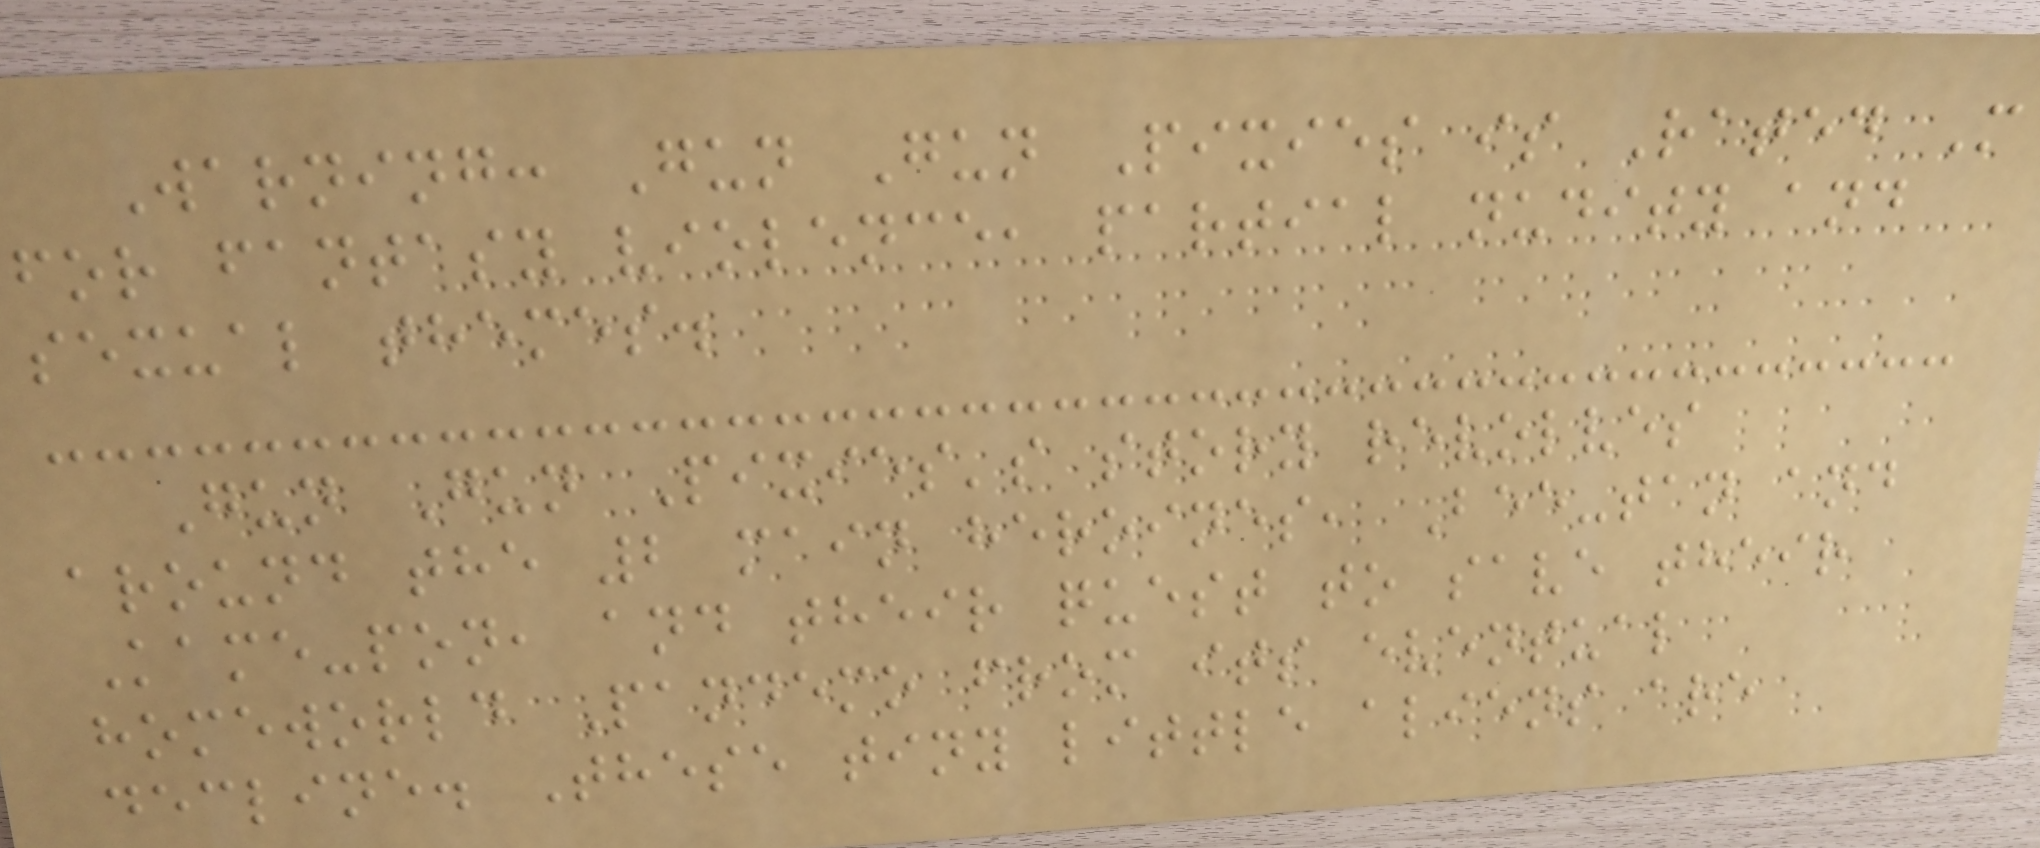Warning: Gun Gun Pixies is Rated M
for fantasy violence, partial nudity and
sexual themes.
Gun Gun Pixies's story revolves
around the 2 main heroines, Bee-tan and
Kame-pon, and their quest to save their
homeworld Pandemo from its eventual
decline. These tiny little aliens are
